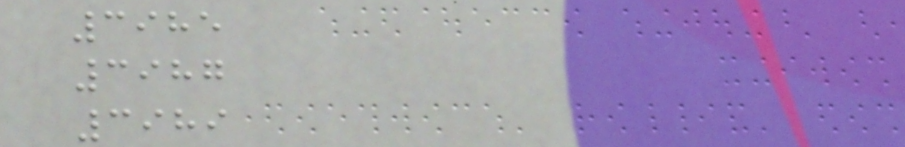3985
3987
3989
